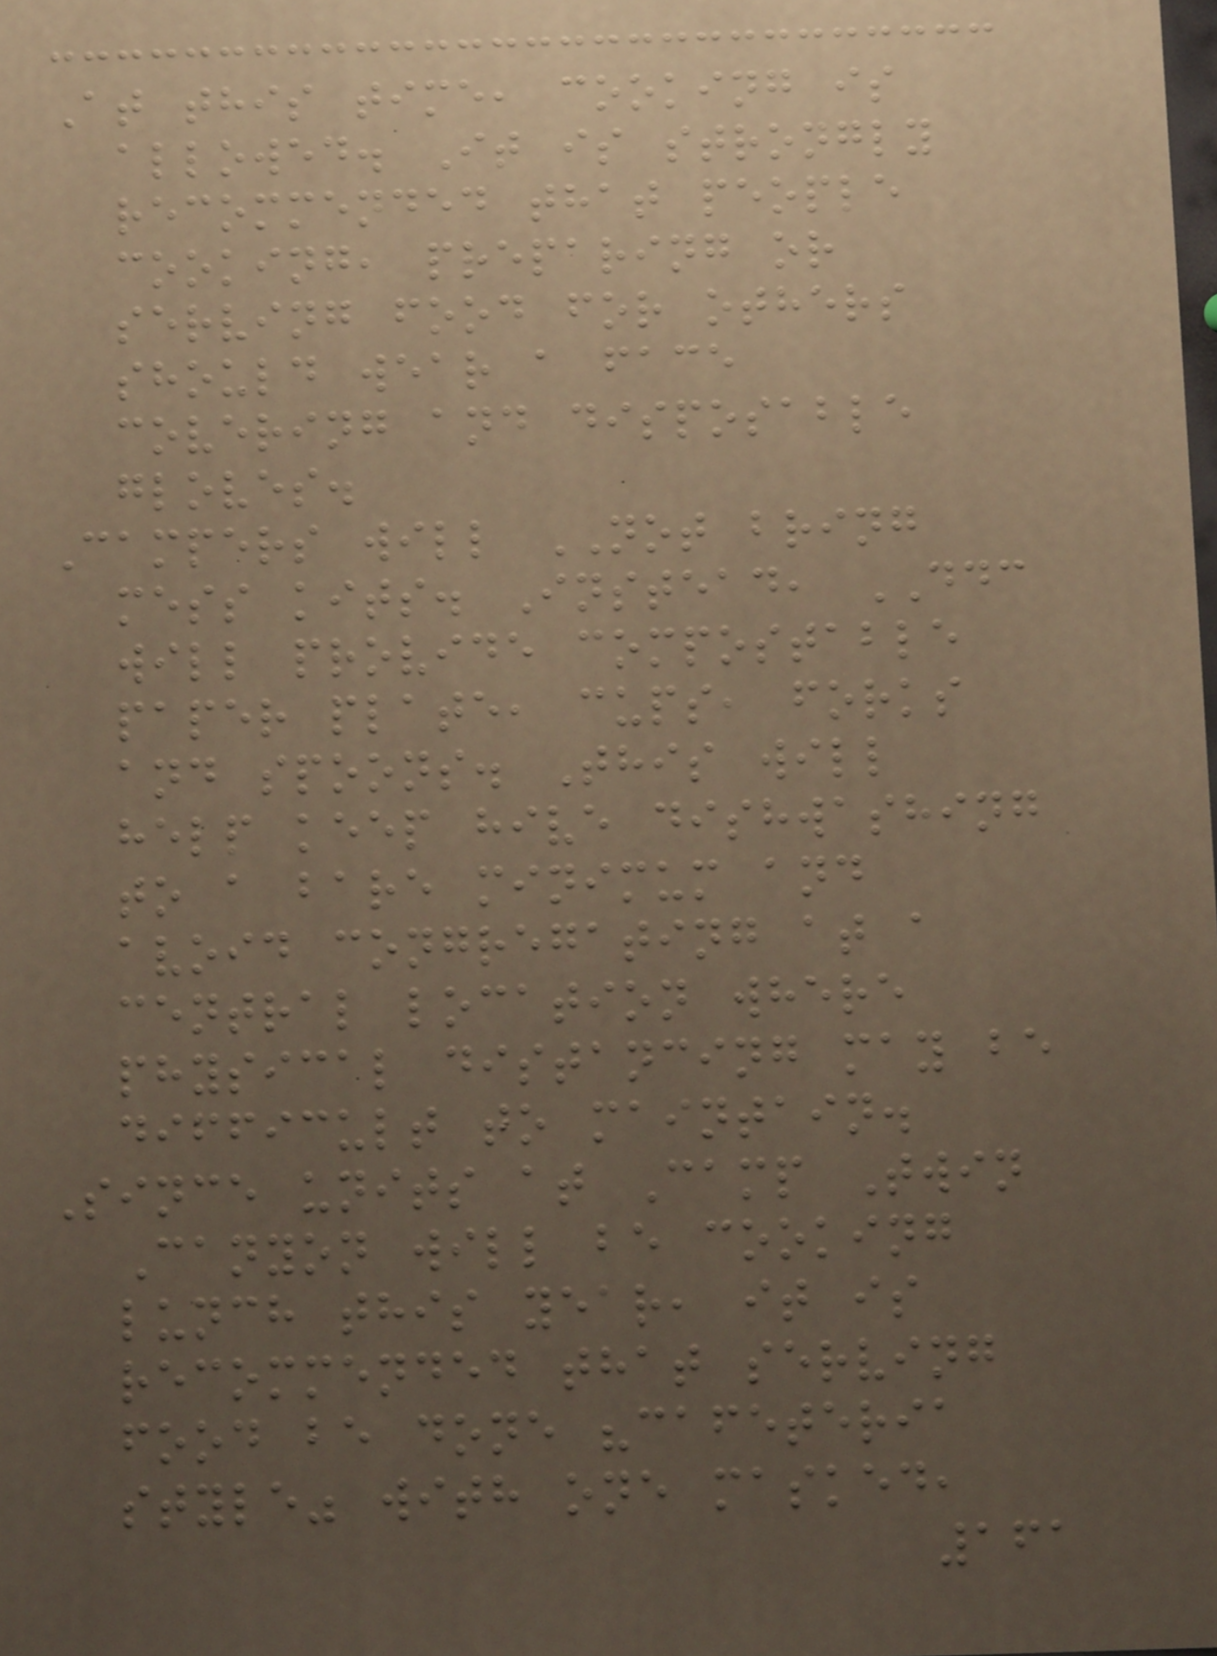At this time, cooking is
allowed. It is strongly
recommended that people
cooking, preparing or
serving food for others
should wear a face
covering and disposable
gloves.
Campers will NOT bring
mess kits. Instead, DDC
will provide compostable
paper plate, cups, forks
and spoons. This will
help keep hive dishwashing
to a bare minimum and
avoid congregating at a
central location where
physical distancing may be
difficult to maintain.
Since units at Camp Twin
Canyon will be cooking
lunch this year, it is
recommended that serving
food be done "cafeteria
style" with one masked,
161
